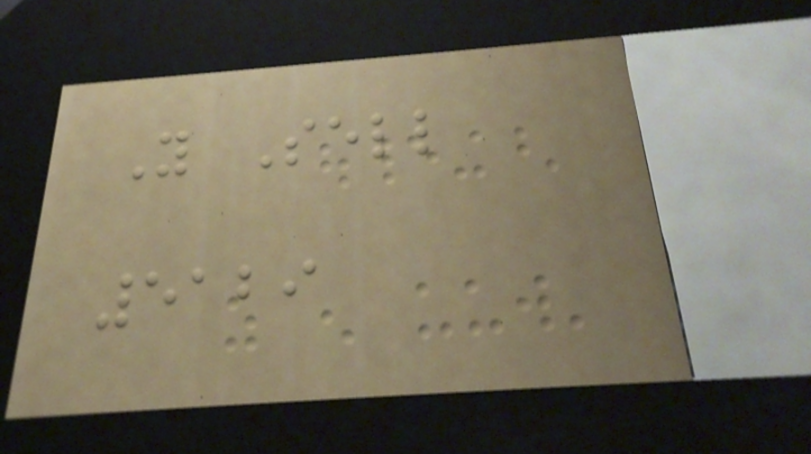You Sell
5129
